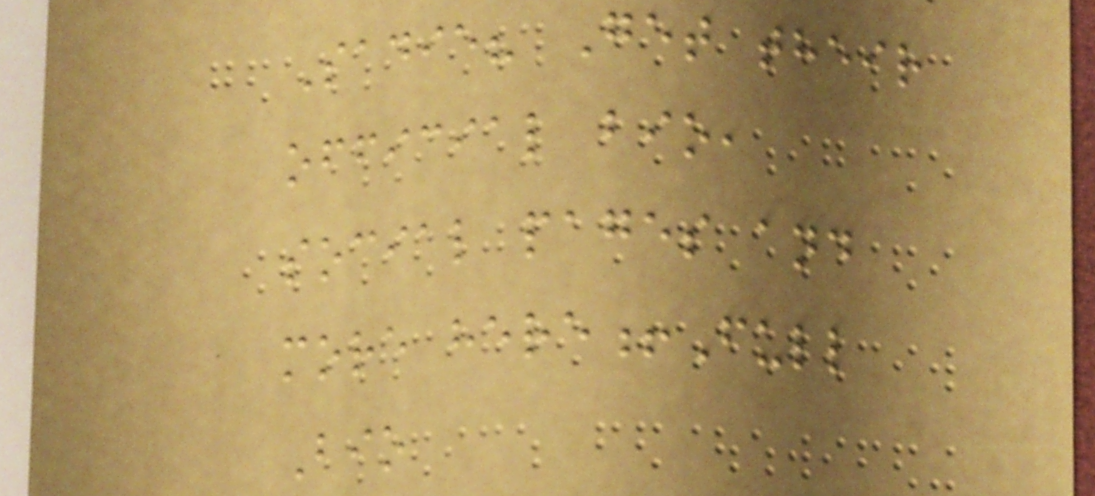Sadie? Get their
official bio,
social pages and
more here!Full
Bio
